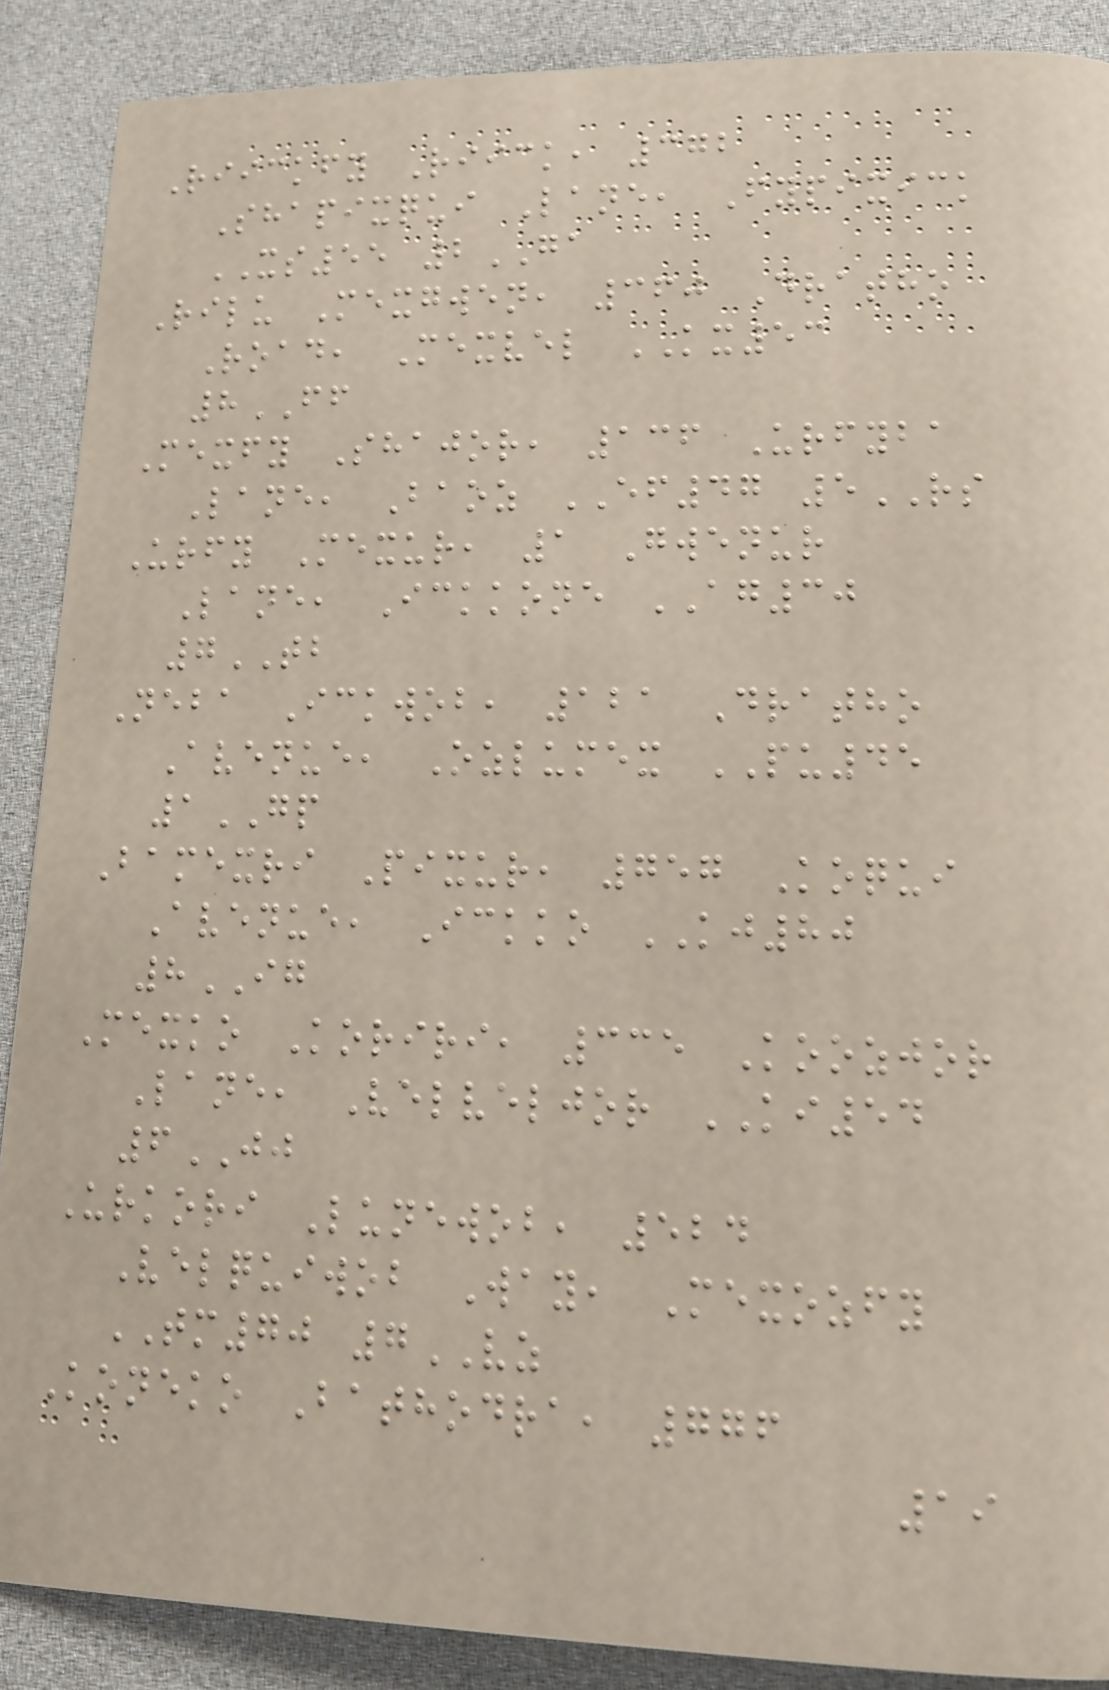Riickfy Riick, 372
Shapixqui Lane, Fypixick
XS55 2GA
Rilu Mexgwen, 360 Dratho
Road, Mexvel KX53
8FF
Mexfy Shajor, 136 Urfyba
Lane, Baoz EF47 5RS
Urfy Mexur, 1 Gwenur
Lane, Ickkone AG30
7TB
Neba Ickwob, 121 Dratho
Avenue, Ozlumex PU45
1GP
Bamexri Pixur, 757 Koqui
Avenue, Ickko KJ80
8IG
Mexko Koriri, 335 Koozjor
Lane, Velveljor KI54
6JJ
Urkori Lunewob, 524
Velquiwob Way, Mexozfy
TM70 7VZ
Koneko Bathodra, 776
19
